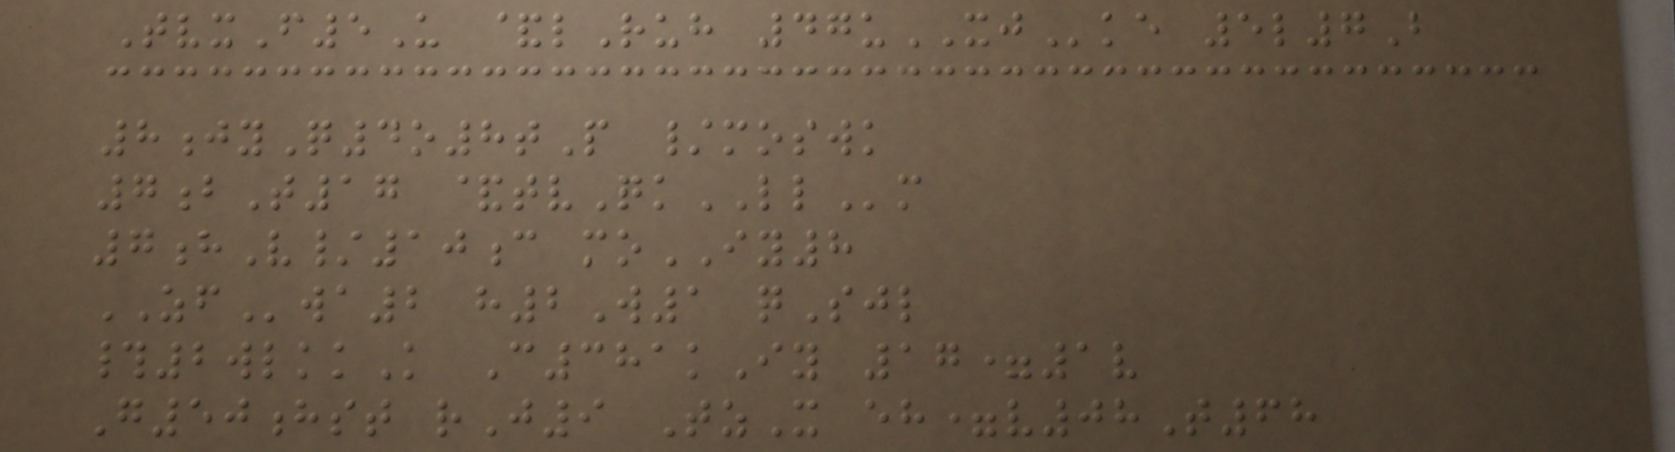TvxF5U &lRuh 47uXJke 5l7B
8jyQ4o8tP /moswk
7bT17 &tvQkLLm
7hV/10c moIY8
ZFwa2 h2W1 qSjl
#2wlkkK C381kIy 17=1v
G50hst rJ9 TzX eh=v08T68
